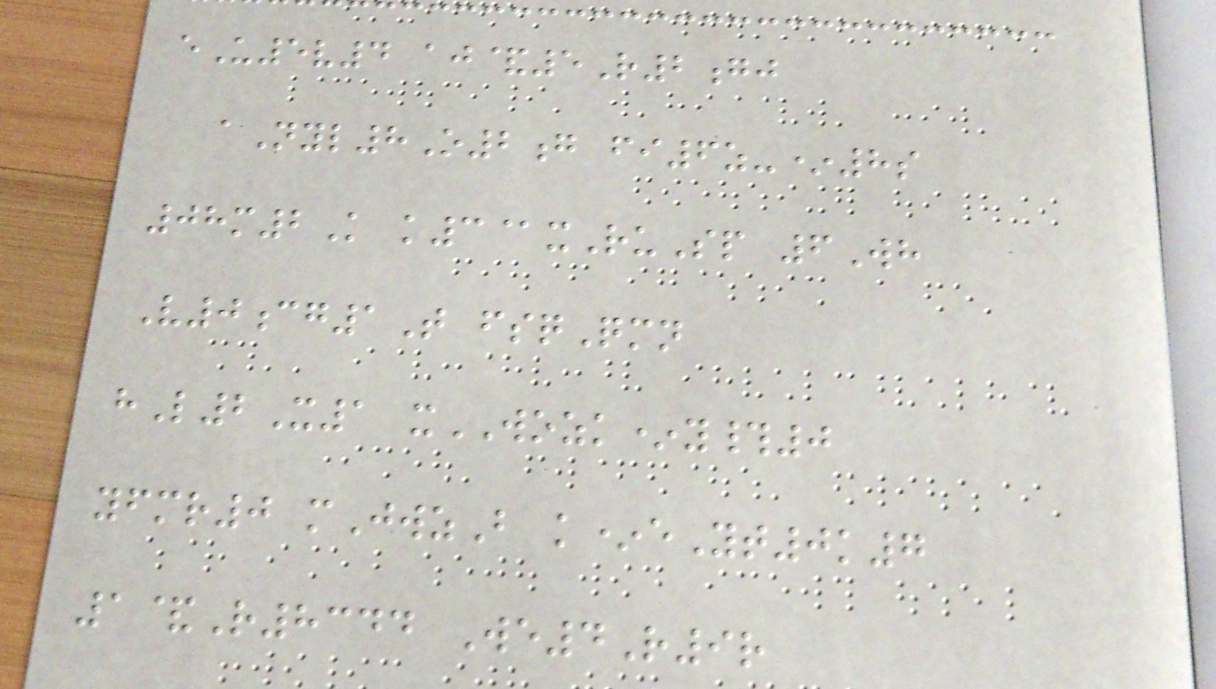eU5v4 aj&5R2gj
aNyl8O2g fi6z-*8s
08m2K k3@xRuSp 6Wh
V0cg1T fsqQmn
hL2X1 xWOZK*y#0
yfmr0 mJwzB k*eYt0k7
1&R8344 We4R9r
